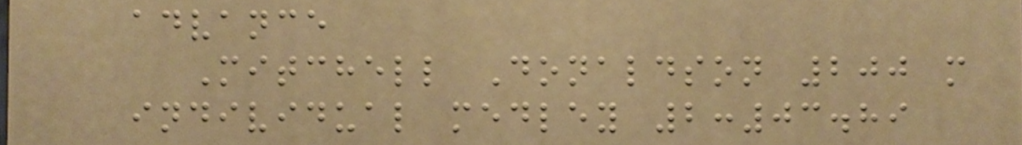advance
Mitchell Donaldson 200 m
individual medley 2:03.89
